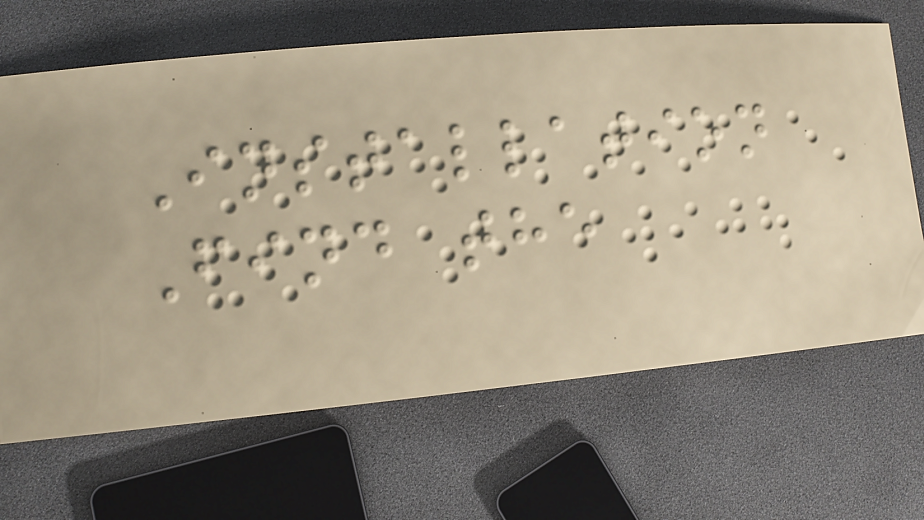Installation
Find the
